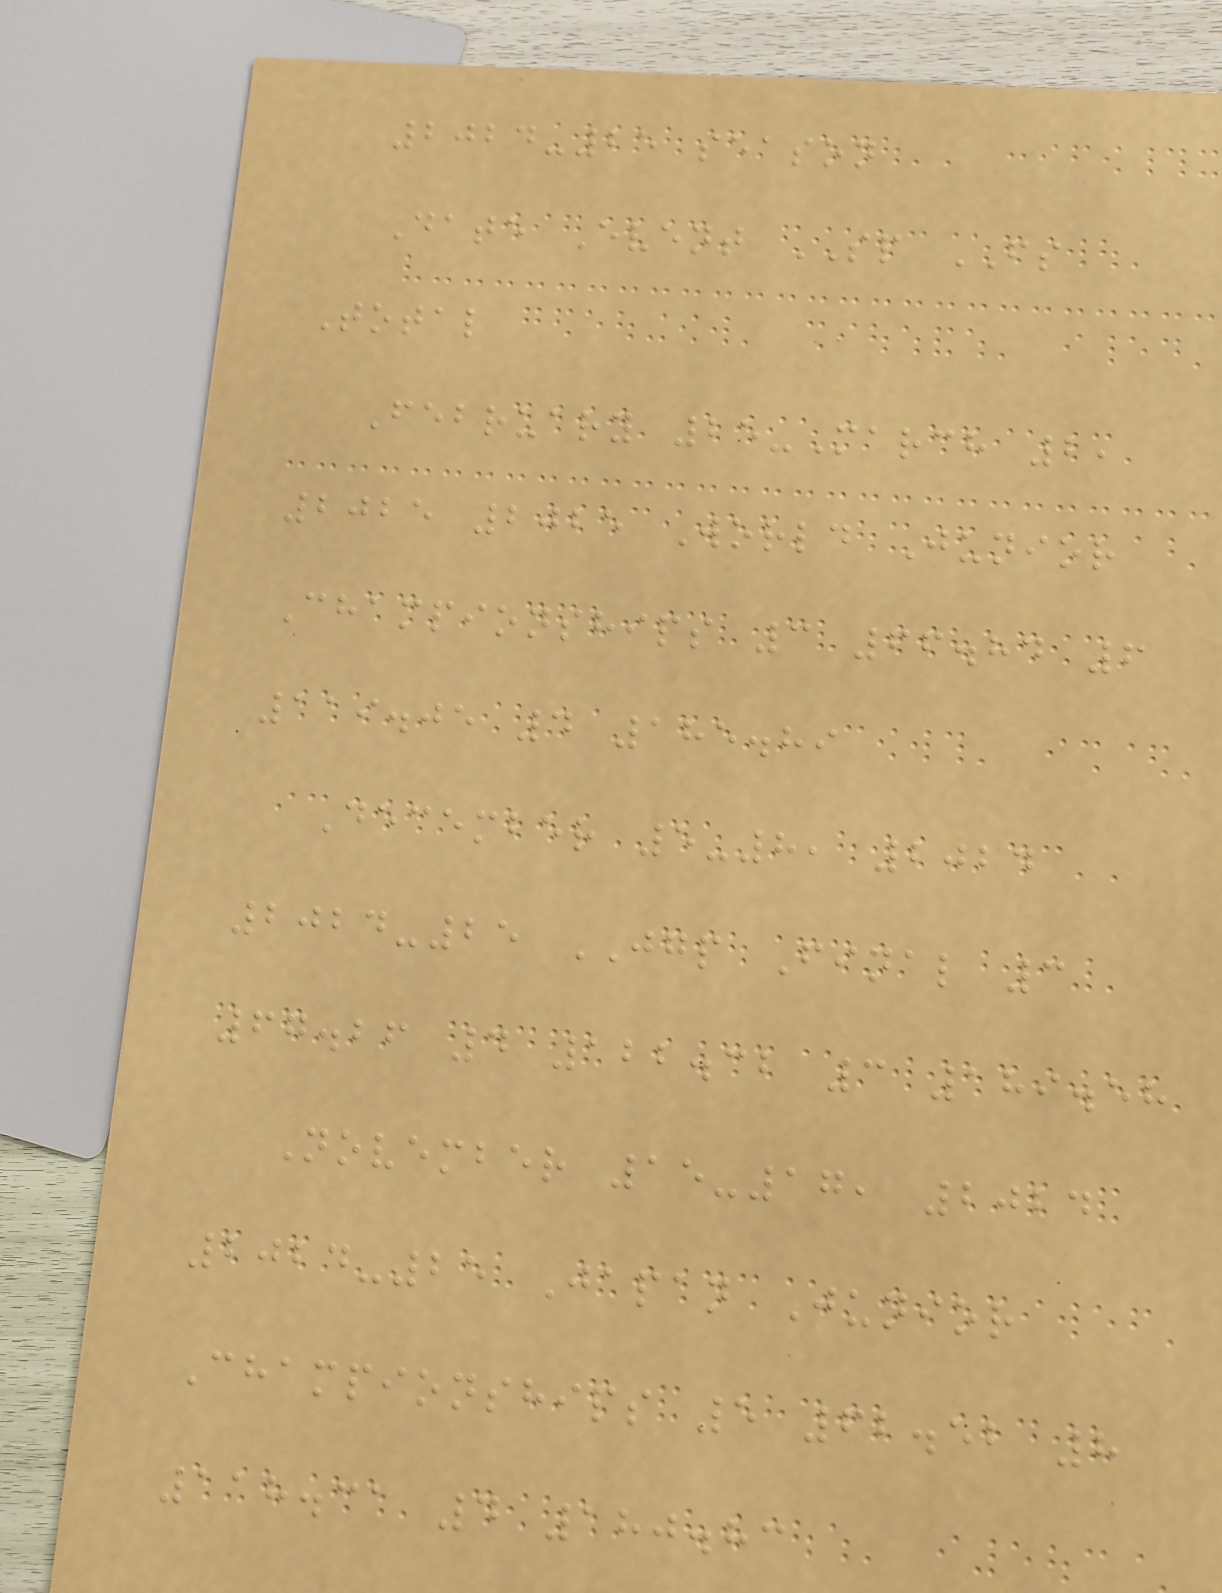2024-25 season
Date Event SP FS
Total
February 25-March 2,
2025 2025 World Junior
Championships 3 66.84 6
119.05 4 185.89
December 5-8, 2024
2024-25 JGP Final 3
67.26 4 122.32 3 189.58
November 15-17, 2024
2024-25 Japan Junior
Championships 5 62.52 8
118.31 4 180.83
